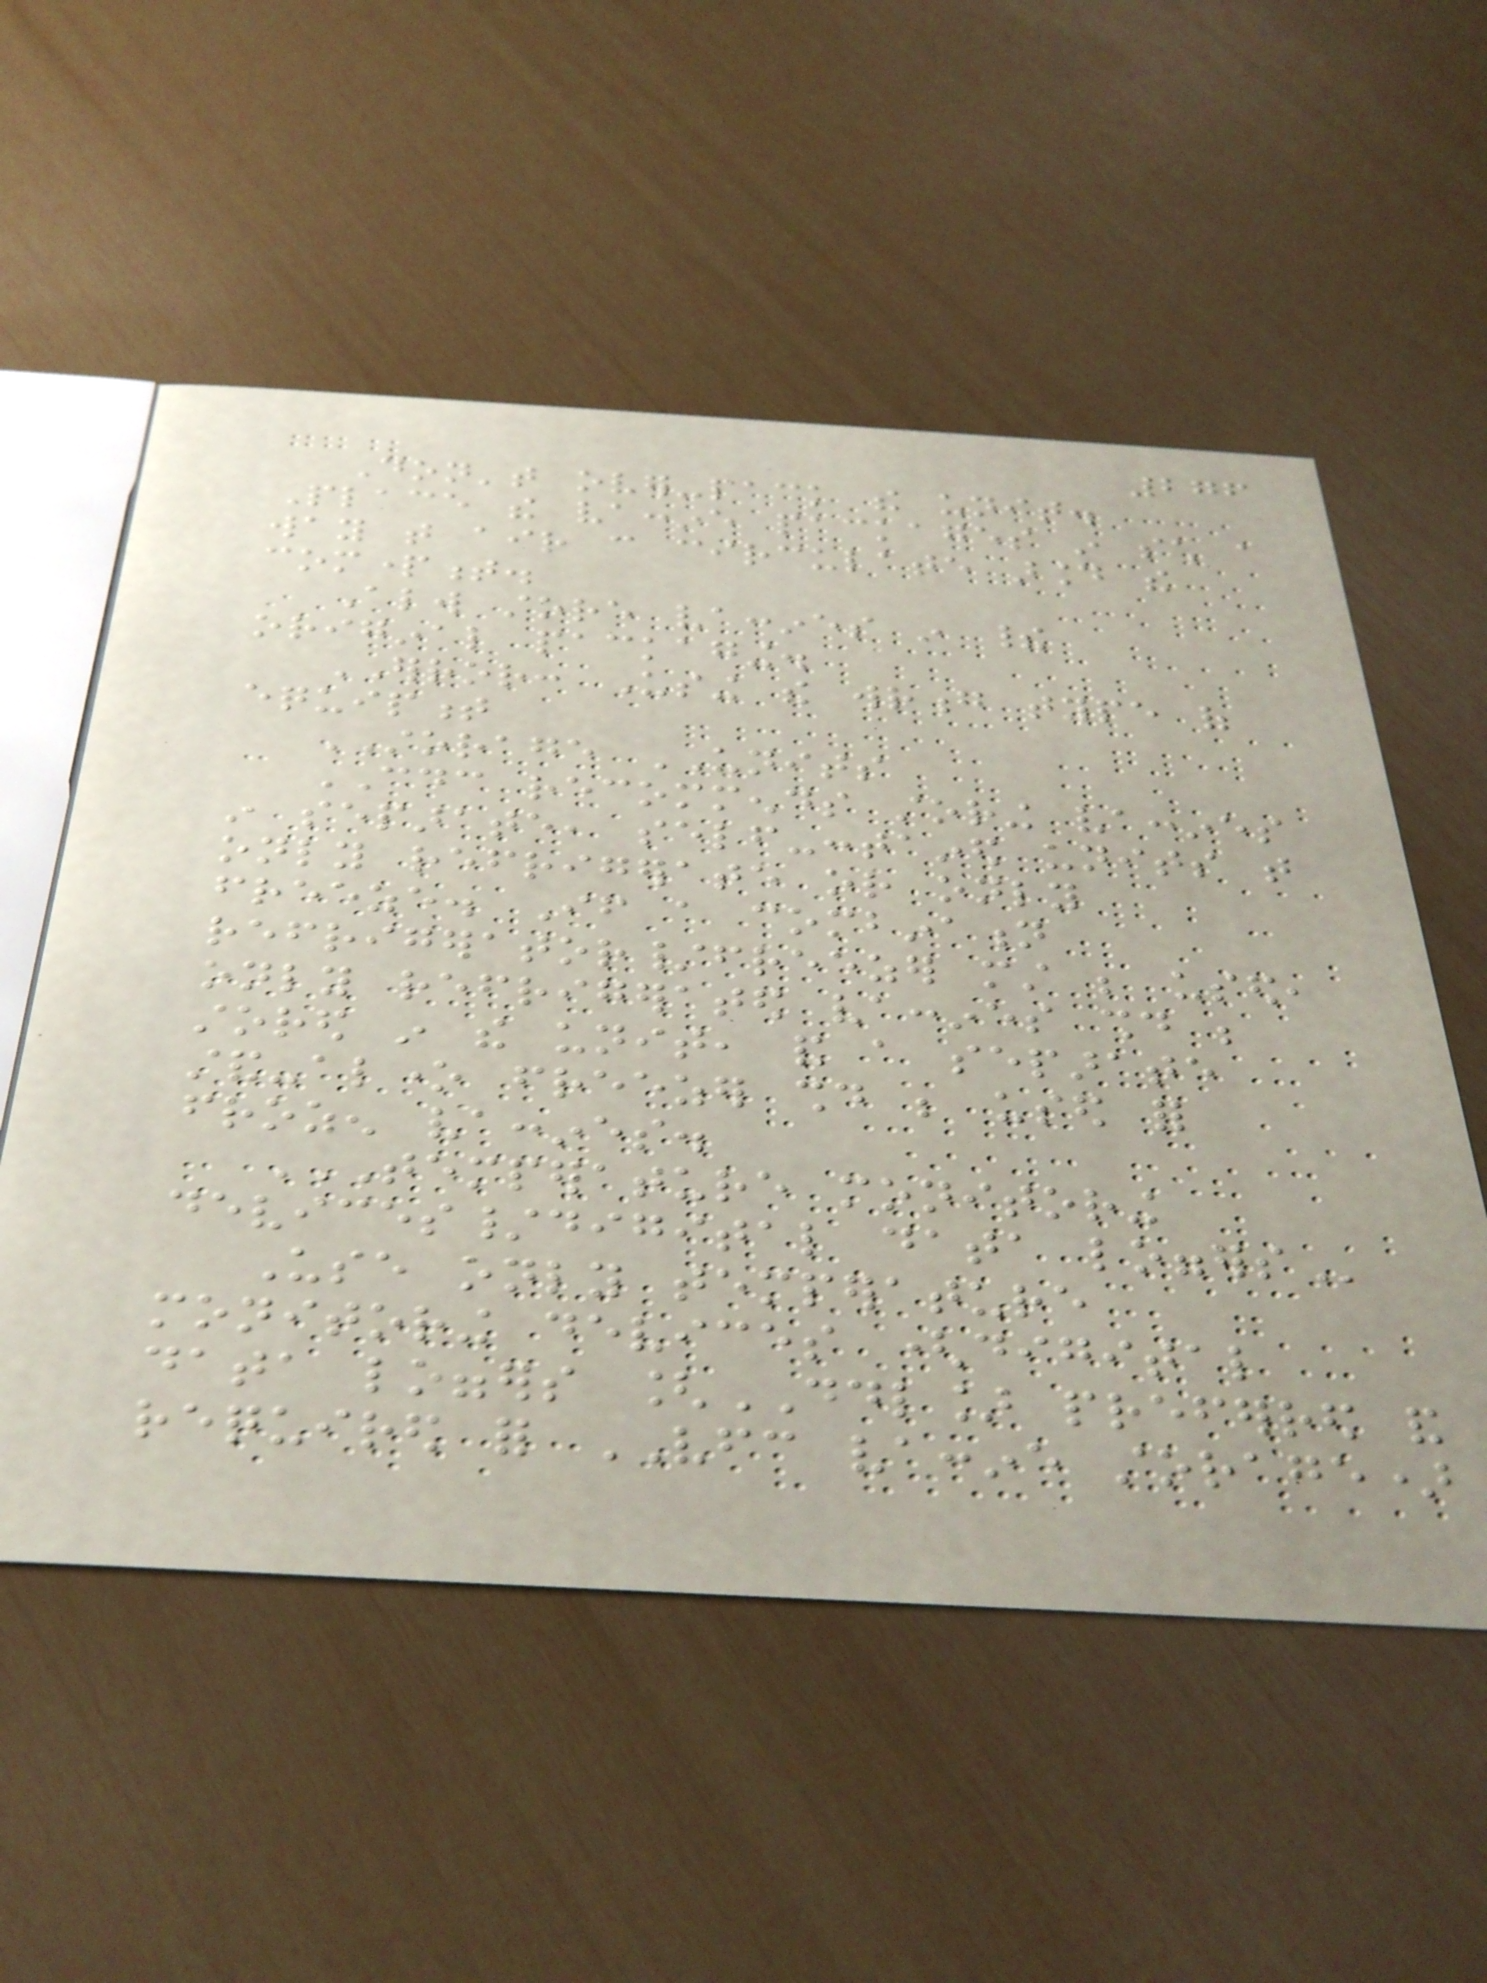276
Don't over-pack the unit.
Place the vaccine packages in such a
way that air can circulate around the
compartment.
Always store vaccines in their
original packaging.
ERROR: Using the wrong type of
equipment
STORAGE UNITS
CDC recommends storing vaccines
in separate, self-contained units that
only refrigerate or only
freeze. If a combination
refrigerator/freezer must be used,
only refrigerated vaccines should be
stored in the unit, and a separate
stand-alone freezer should be used for
frozen vaccines.
TEMPERATURE MONITORING
DEVICES/DIGITAL DATA LOGGERS
Use only temperature
monitoring devices (digital
data loggers [DDL] preferred and
required for VFC vaccine storage)
